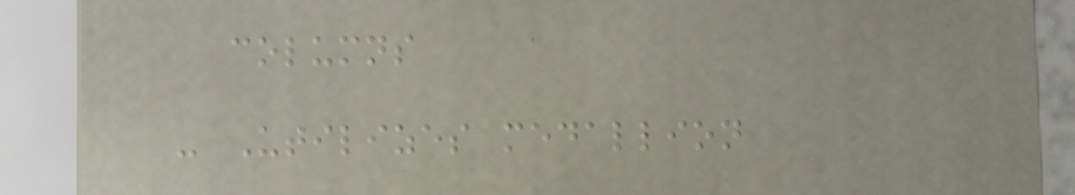columns
- Utilizes medallion
